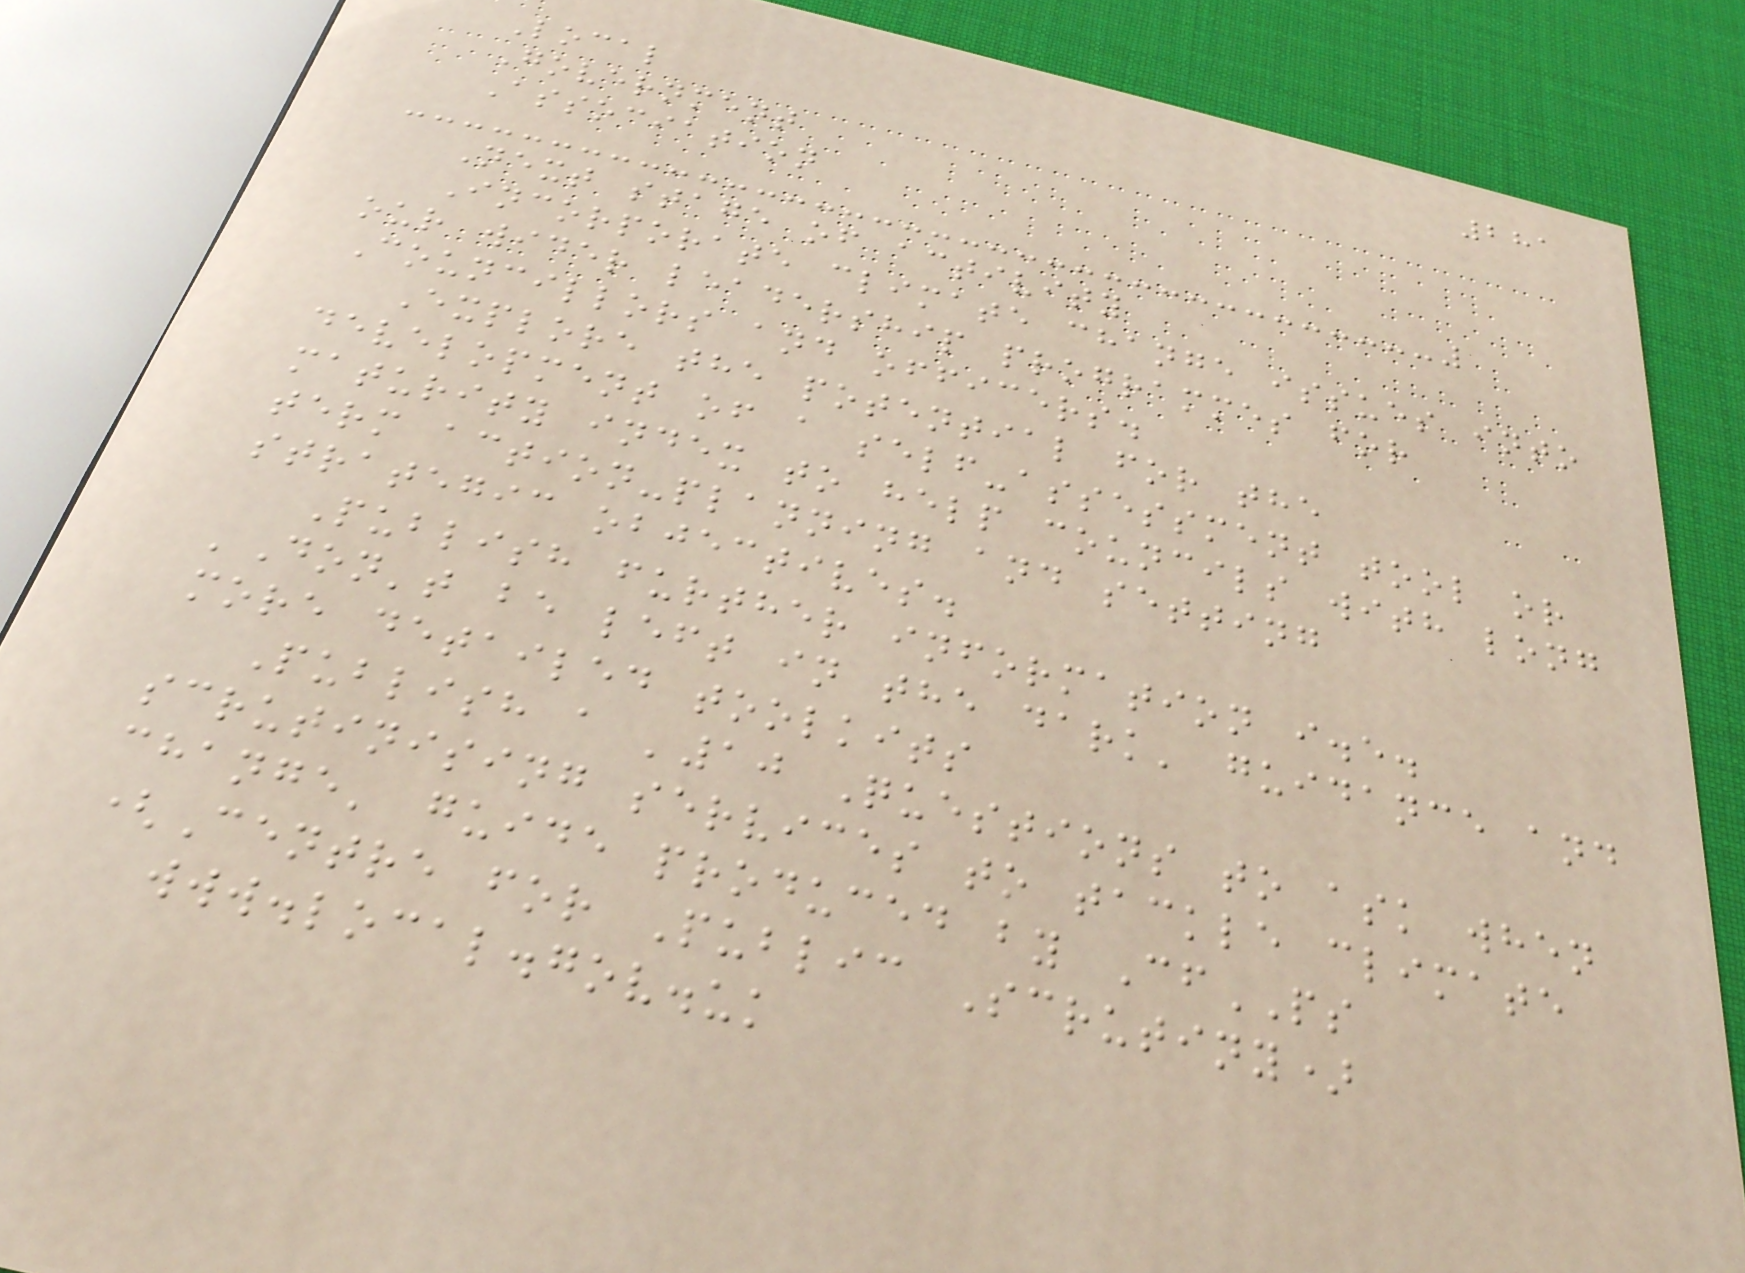281
Local
Government
Association
Next stage of activity
Incorporate climate change issues into
our wider leadership programmes for
Councillors and officers.
Explore the potential for the
development of a self-assessment tool or
maturity index to help councils with long
term action-planning and setting
strategic objectives.
Publish further information i.e.
'Don't be left in the dark' guidance and
more detailed toolkits
Publish a '10 Questions to ask when
scrutinising services to tackle climate
change' guide produced by CfPS
(Centre for Public Scrutiny)
www.local.gov.uk
